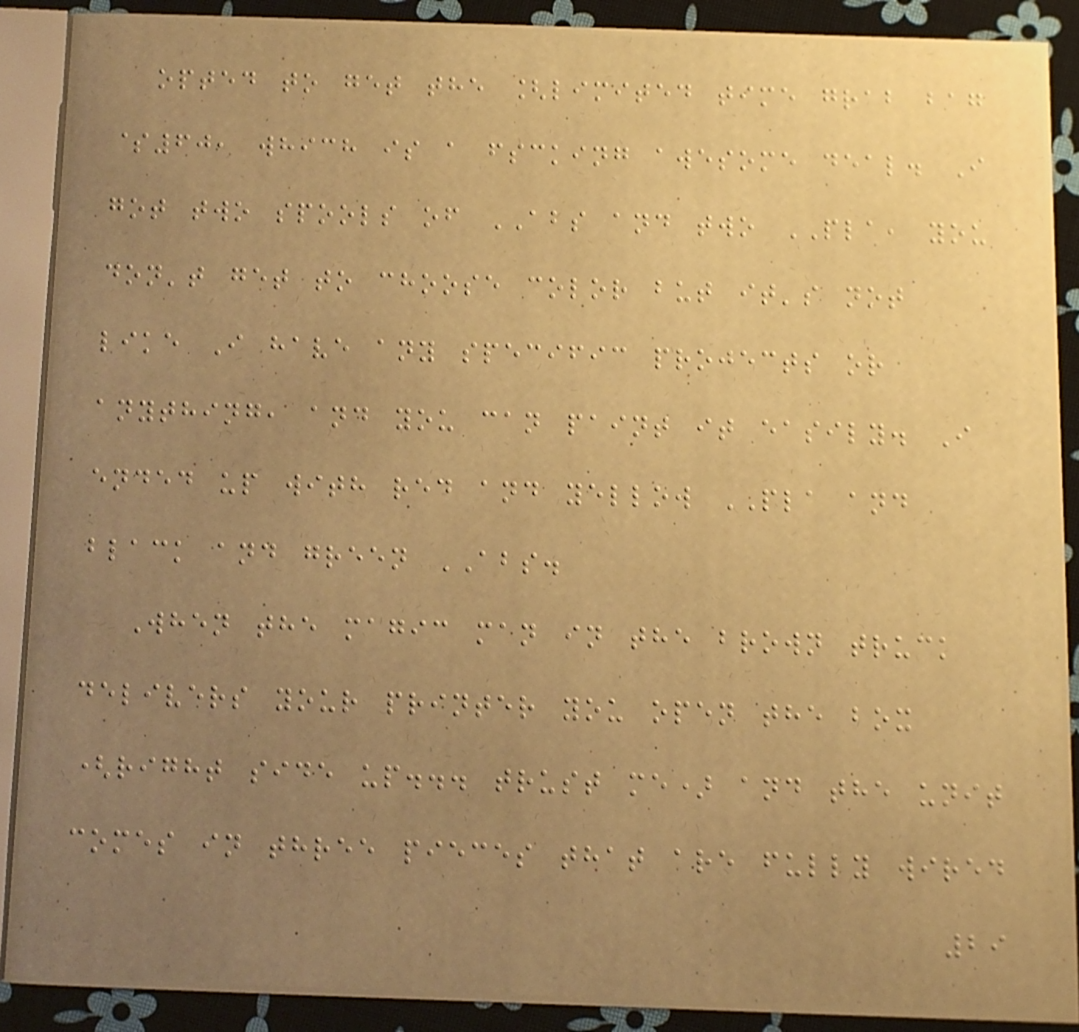opted to get the [limited time grab bag
$60, which is a fscking awesome deal. I
got two spools of ABS and two PLA, you
don't get to choose color but it's not
like I have any specific projects or
anything, and you can paint it easily. I
ended up with red and yellow PLA and
black and green ABS.
When the magic man in the brown truck
delivers your printer you open the box
(right side up... trust me) and the unit
comes in three pieces that are fully wired
29
